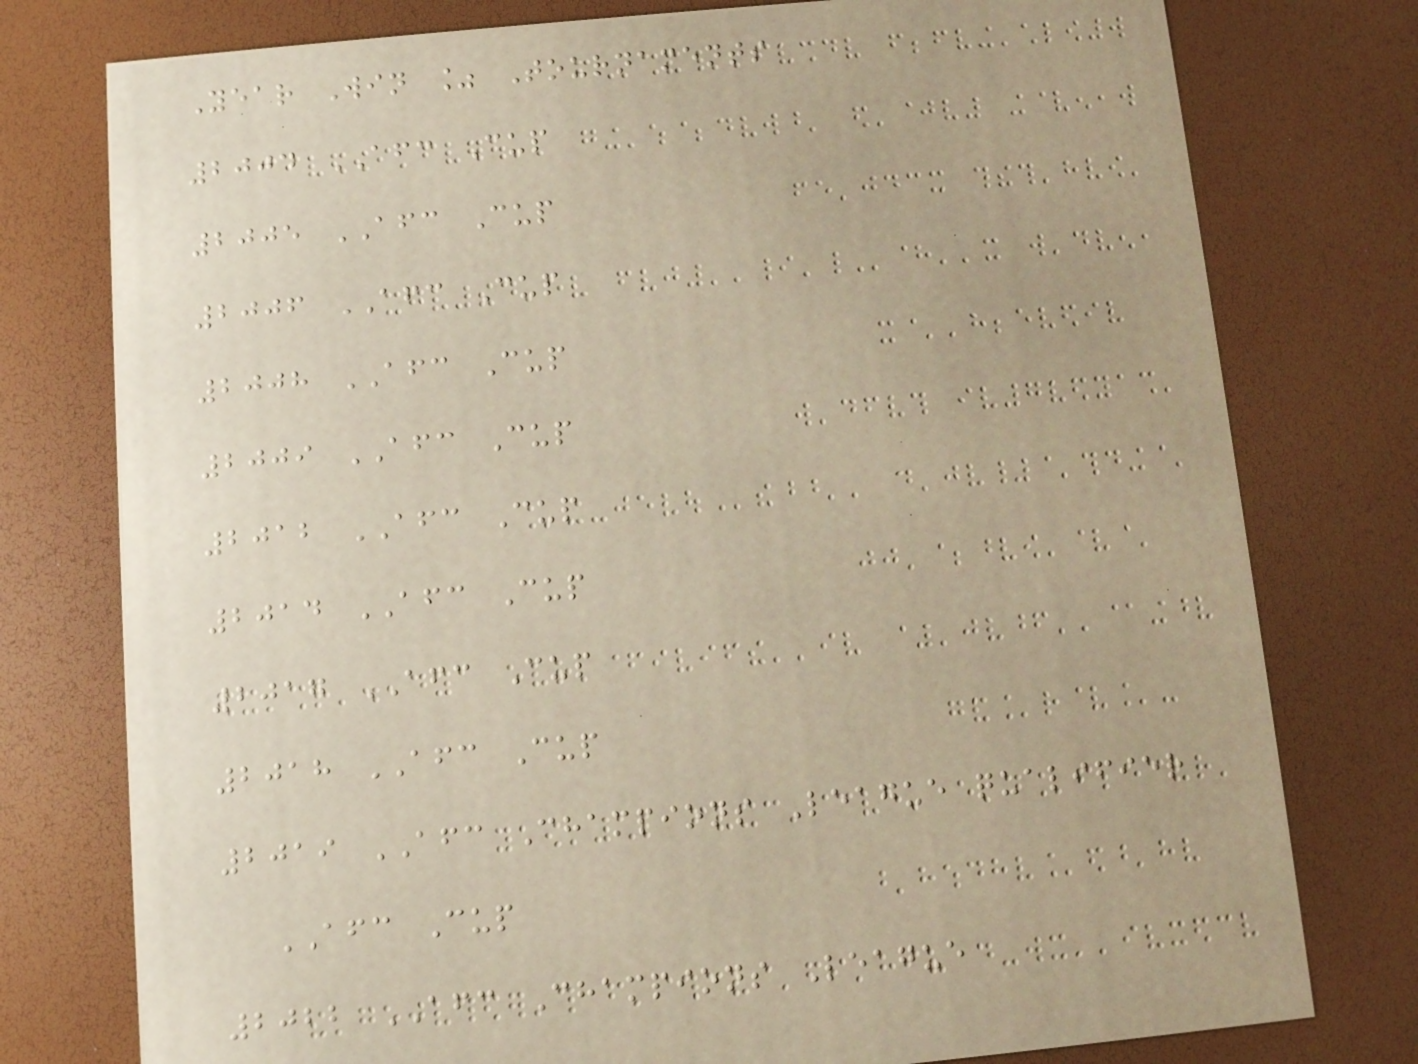Year Win % Tournaments
2004 AFC Cup
2005 AFC Cup
2006 AFC Cup
2008 AFC Cup
2009 AFC Cup
2012 AFC Cup
2014 AFC Cup
2017 AFC Cup
2018 AFC Cup
2019 AFC Champions League qualifier
AFC Cup
2022 AFC Champions League
